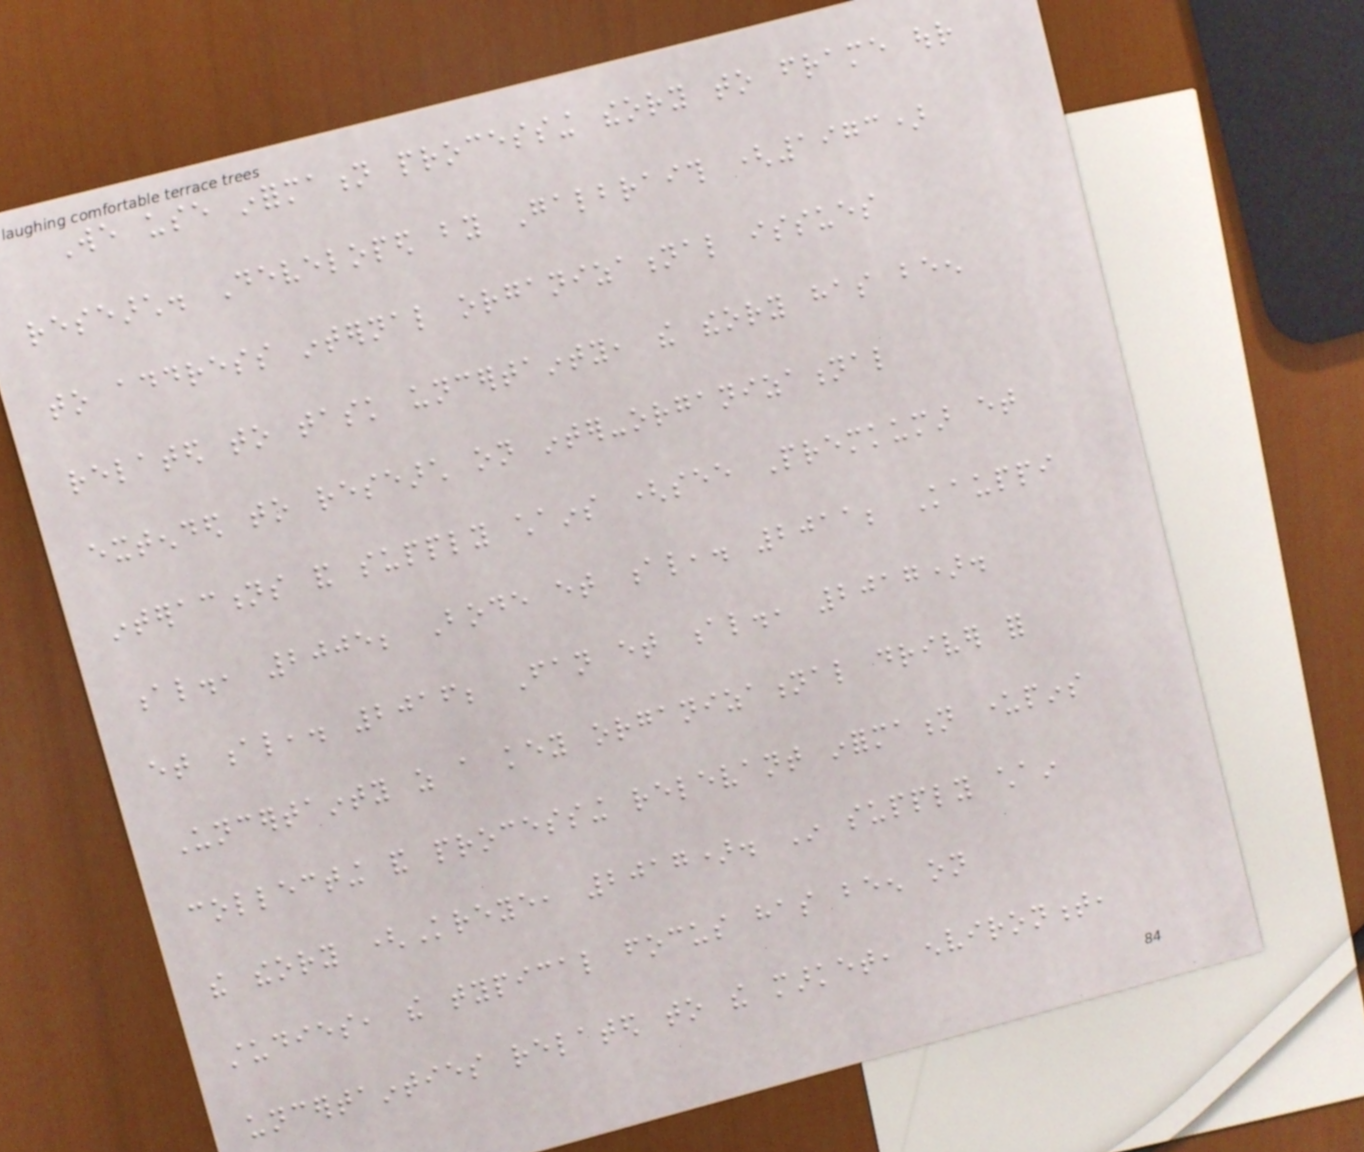We use information processing theory to frame our
research. Developed by Galbraith (1973)
to address internal organizational issues
related to task uncertainty, the theory has been
extended to research on inter-organizational
interactions and supply chains (see Premkumar et
al., 2005; Bode et al,. 2011; Kauppi
et al,. 2016; Fan et al., 2017).
Uncertainty as a key organizational driver for
collecting and processing relevant information underpins
the theory (Kreye, 2017). In supply chain
studies, the typical focus has been on
uncertainties related to the market, environment,
